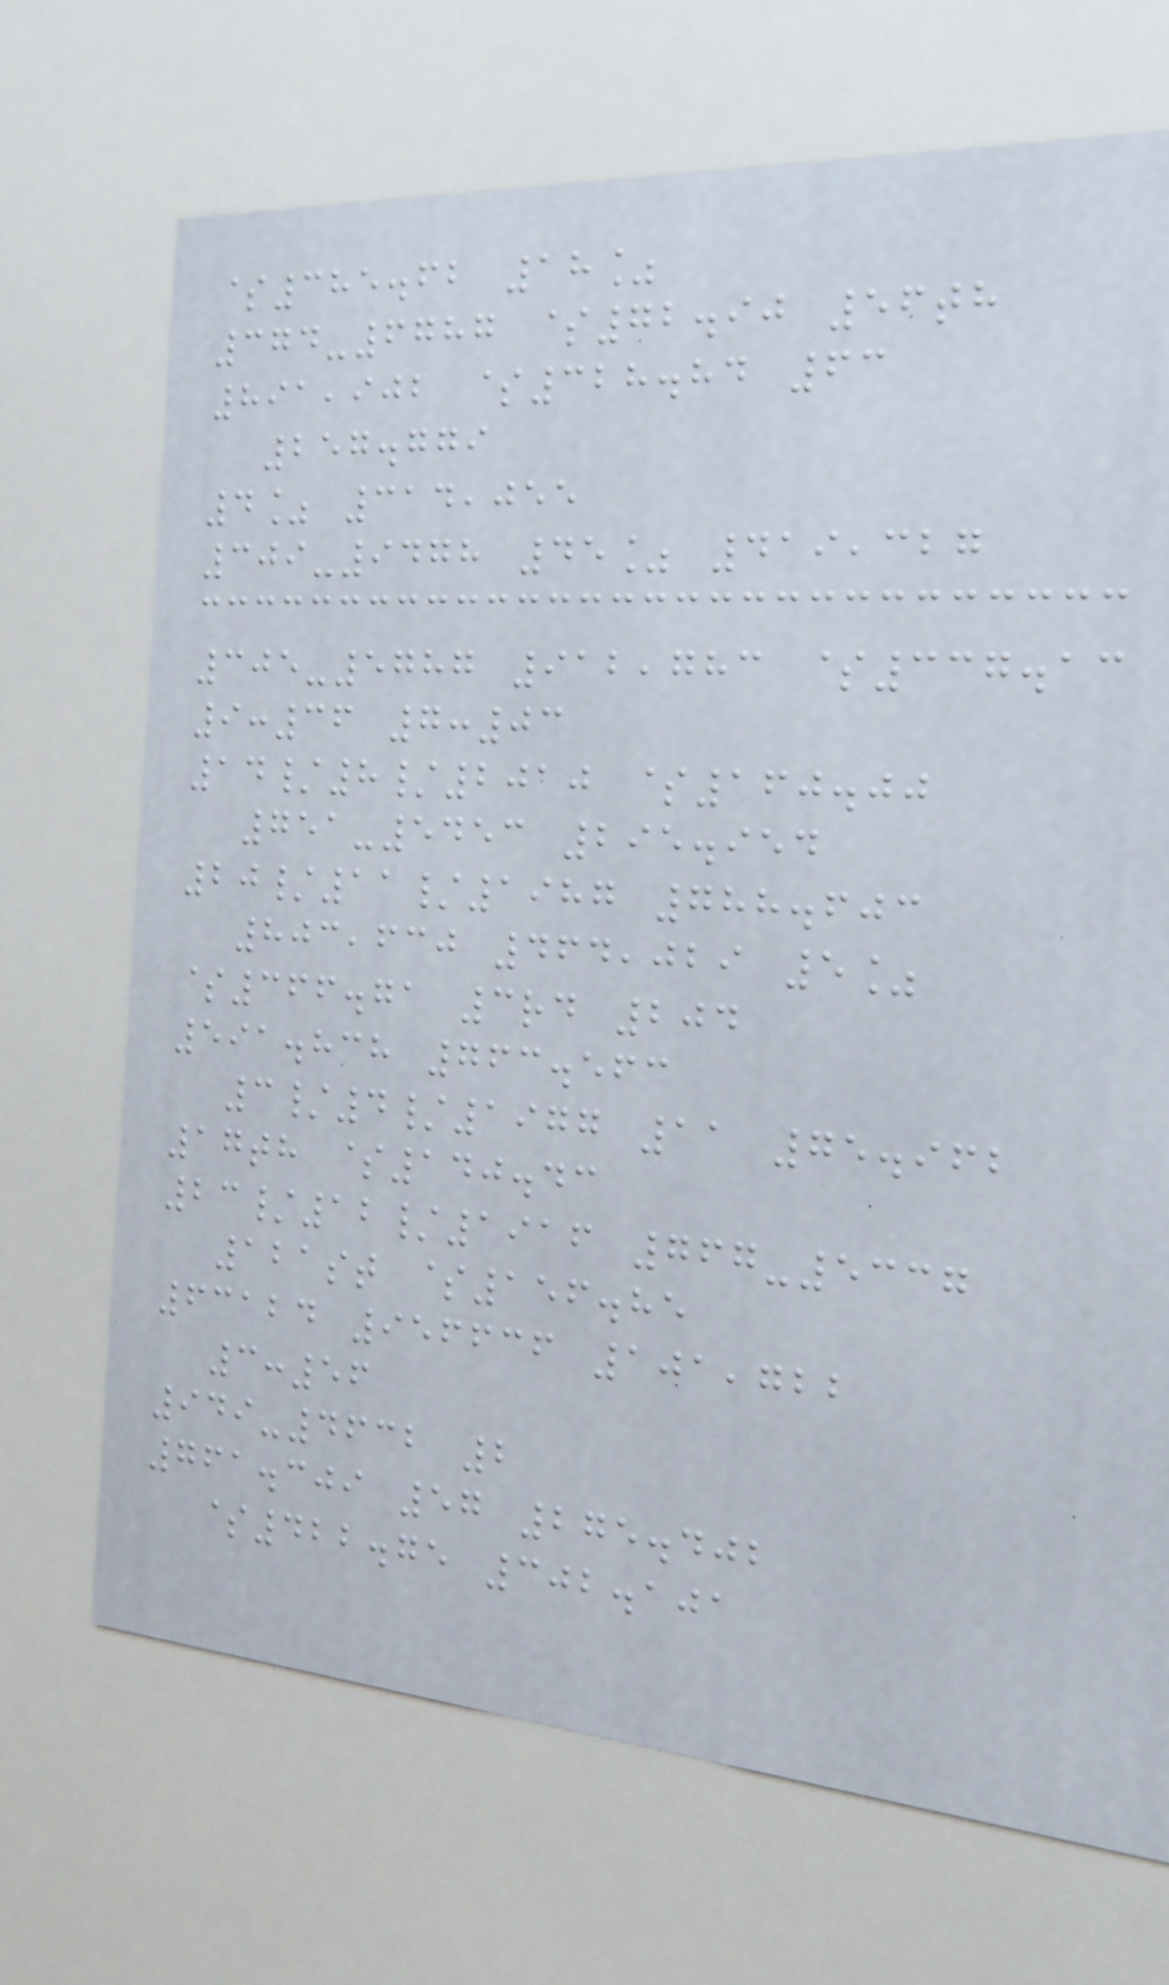$385.62 18%
374-6787 $72.90 56th
891,902 $328.84 63
257.779
4% 314,055
309-9478 45% 419,327
305-5787 912,783 $337.13
9:36 7:03
14/8/2010 $160.00
751-5453 295.954
20/11/1987 788.603
803,630 464,029 5%
$366.71 3rd 204
591.838 763.563
3/4/1977 11 75.962
17th $140.43
23/12/1916 767-5337
121st $156.85
63124 956636 101,722
3:56
949-4632 2
761.309 57 275.402
$422.75 302.101
